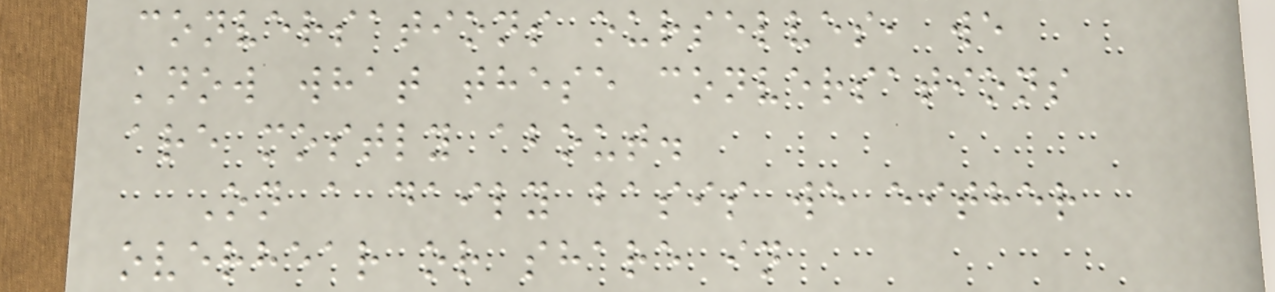conversations ourselves, we
know what these conversations
are mostly about.
On a daily basis we either
overhear or share in
